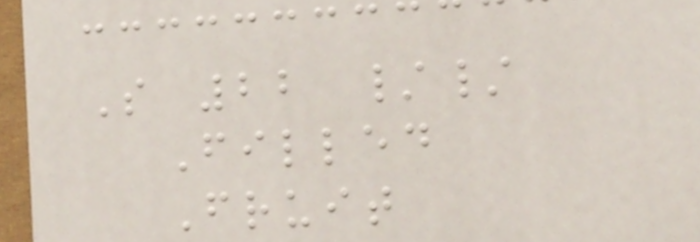S 22 //
Filled
Fruit
